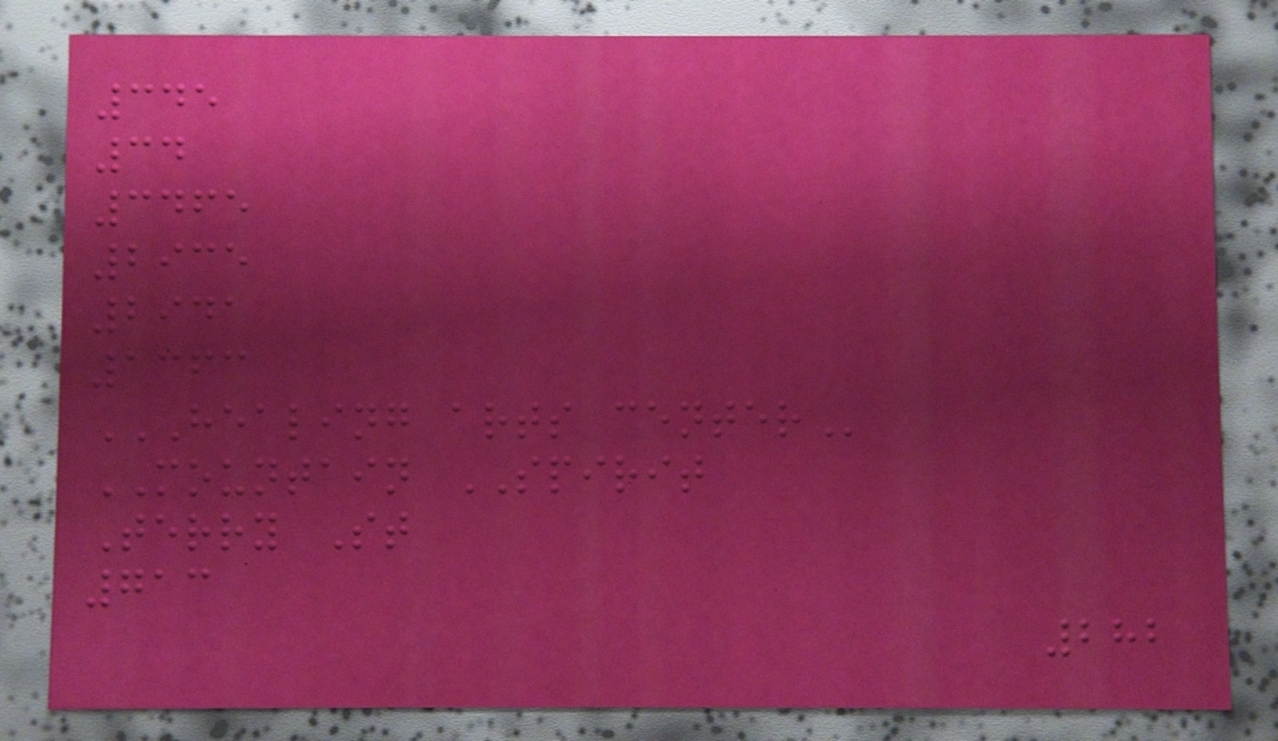345
34
3465
2935
2941
1363
HEALING ARTS CENTER
MOUNTAIN SPIRIT
Terry St
713
282
